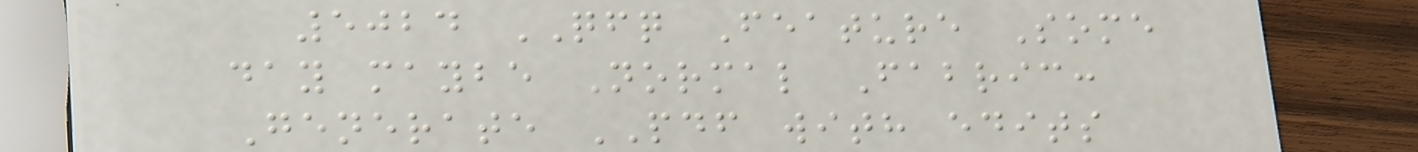5024 QFQ Feature Some
day maybe Normal Fabric:
Generate PDF with edits
